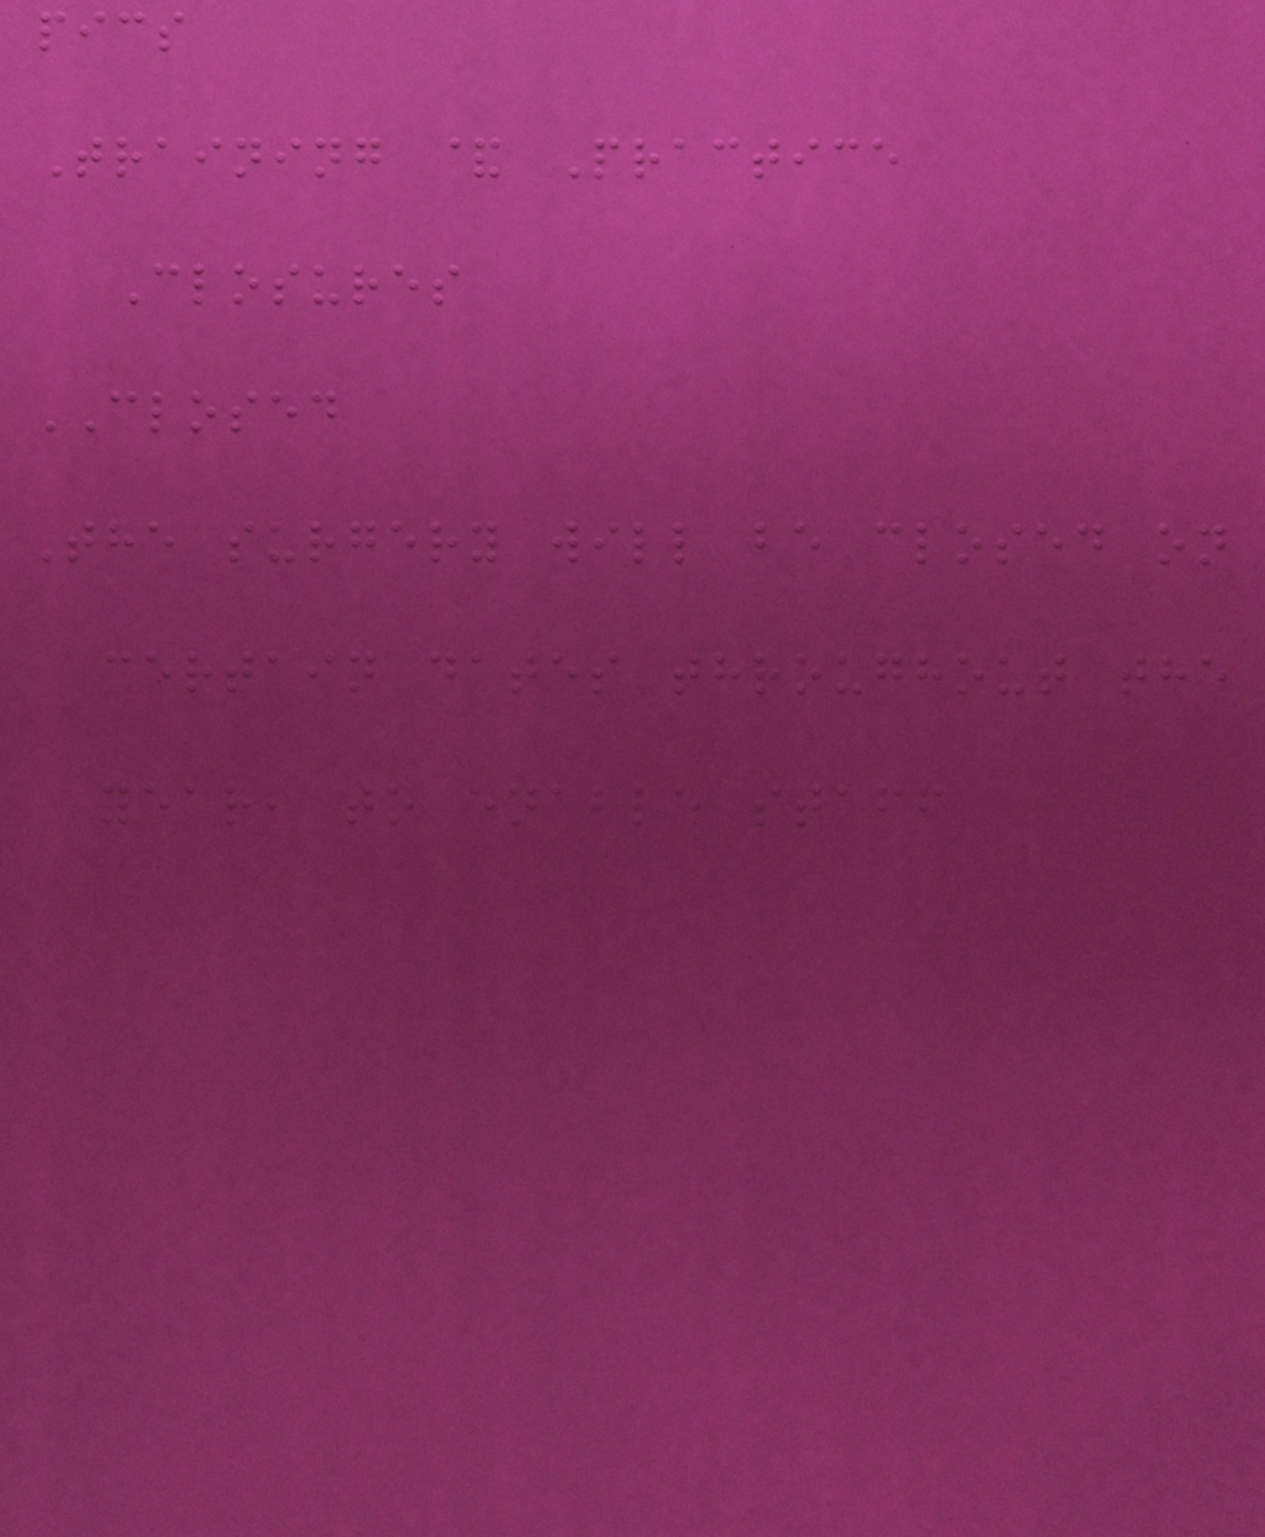pics
Training & Practice
Closures
CLOSED
The surgery will be closed on
certain dates throughout the
year, to enable staff
